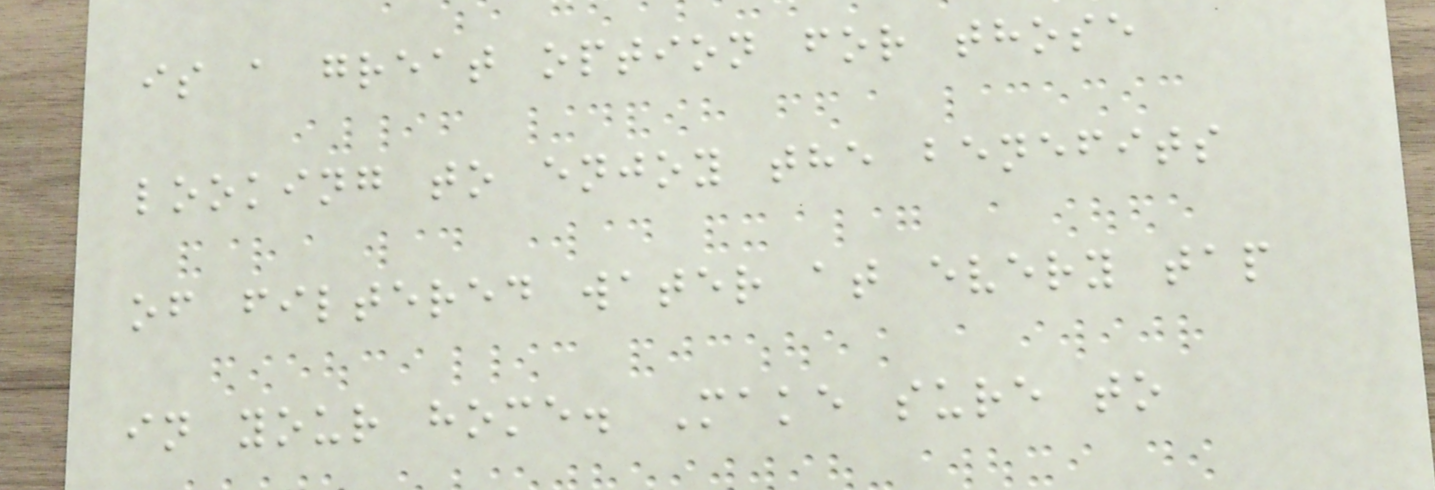is a great option for those
looking to enjoy the benefits
of filtered water at every tap
in your home. Make sure to
